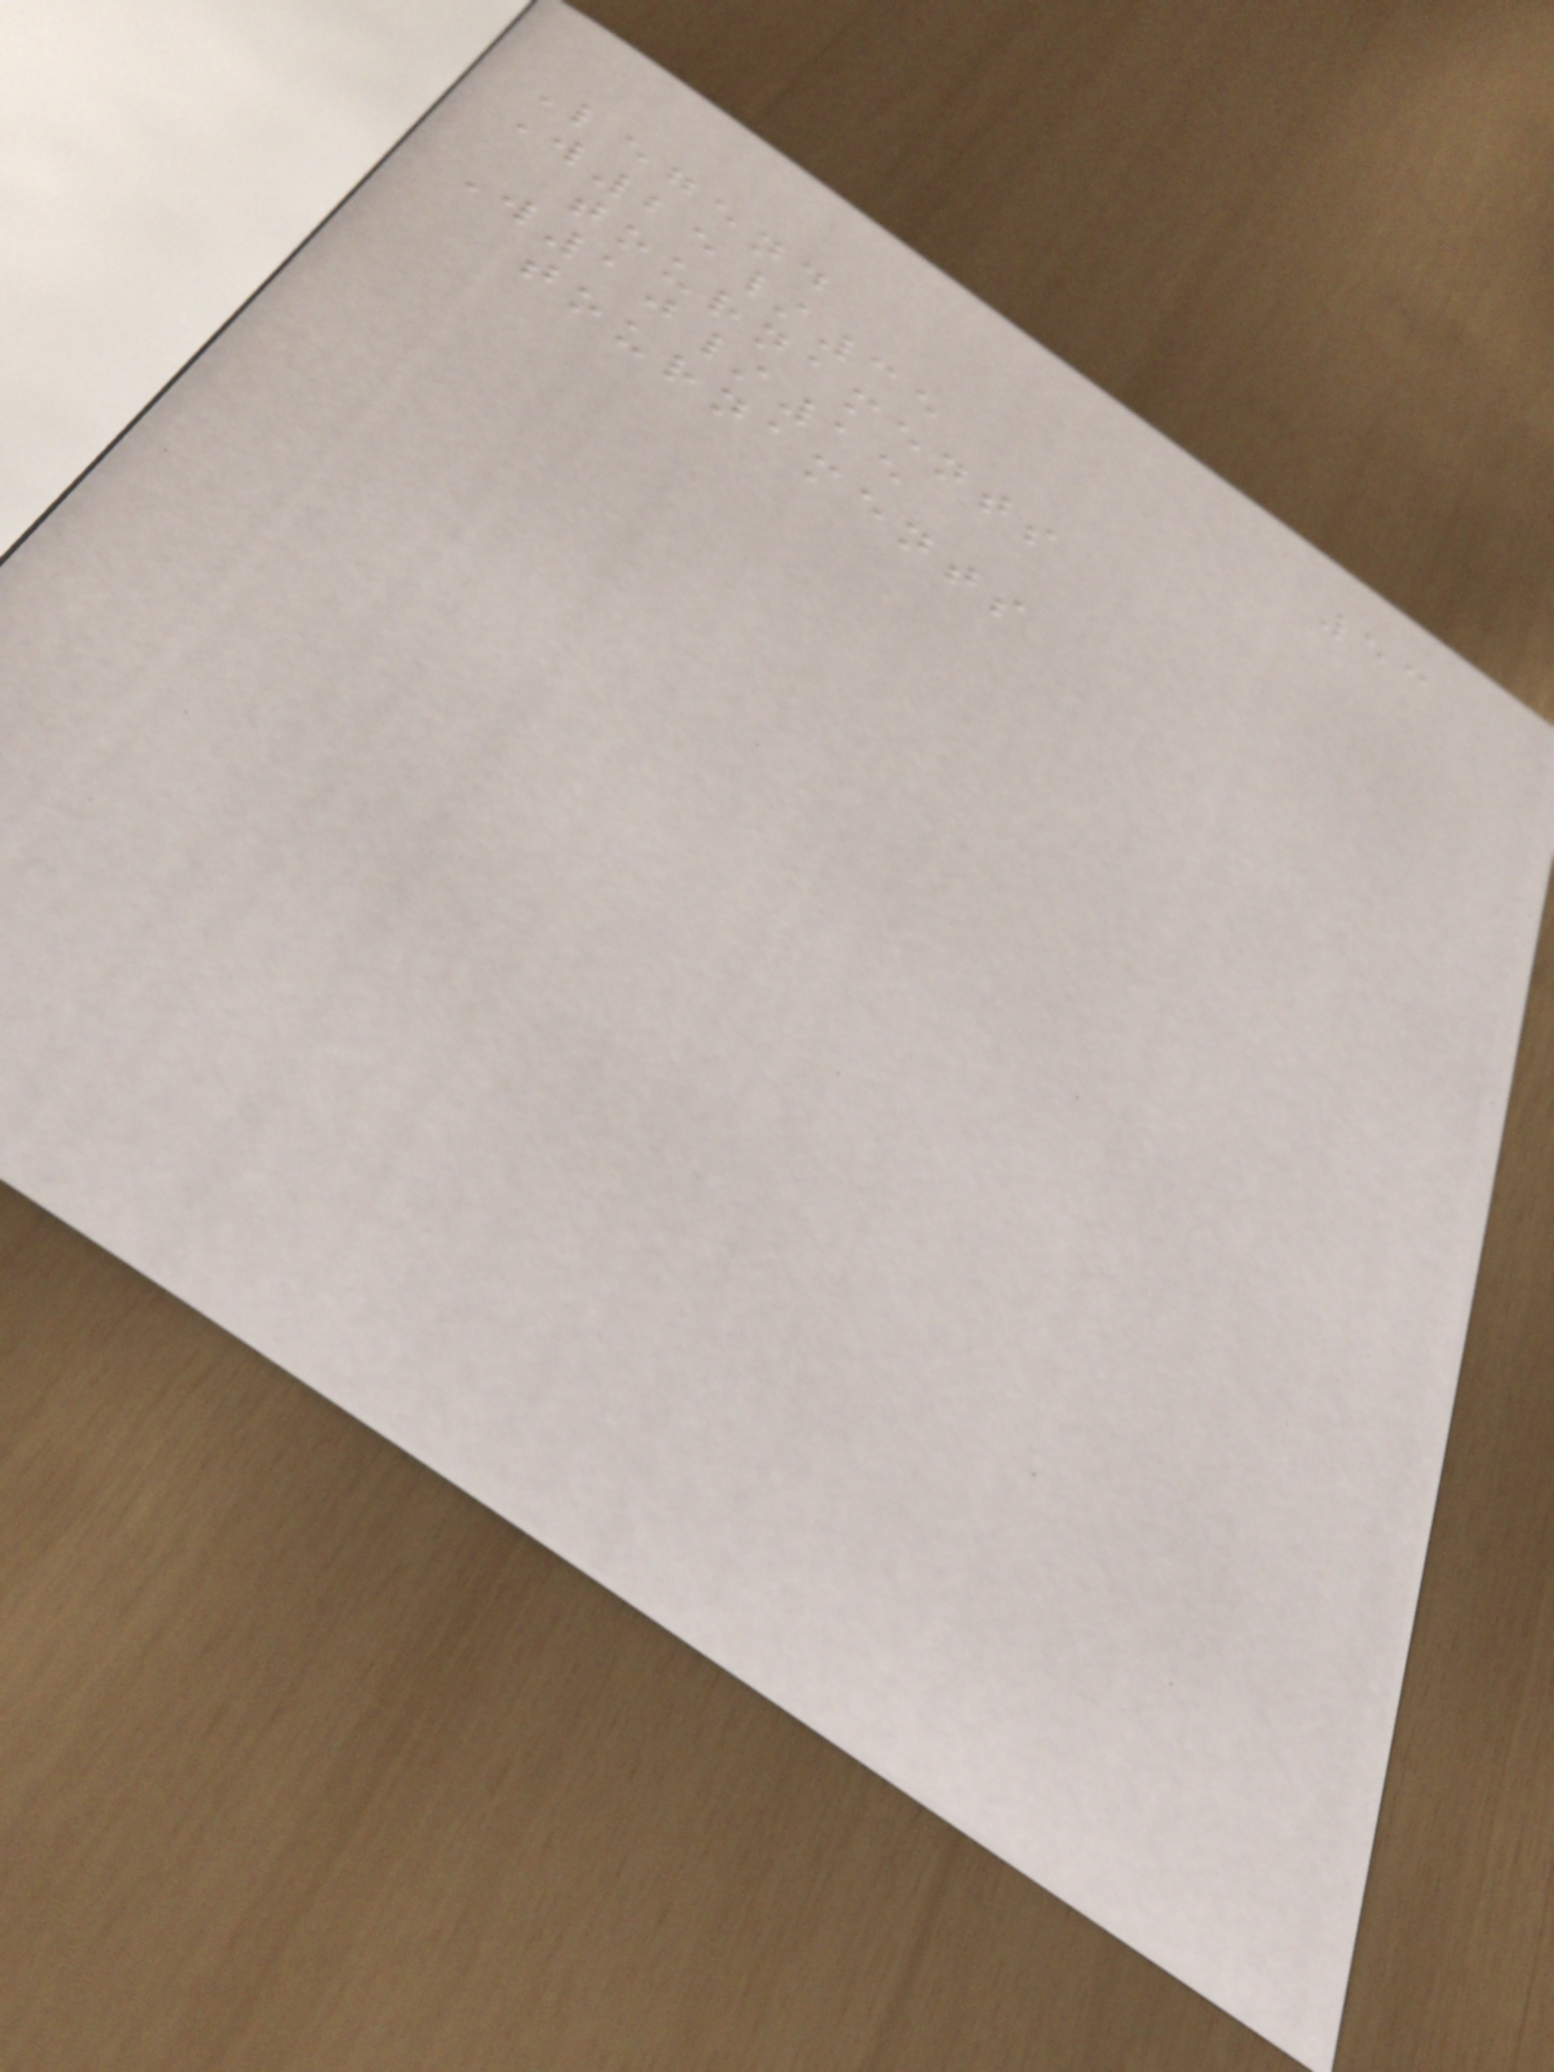53
Legend
W25/35
tournaments
W10/15
tournaments
